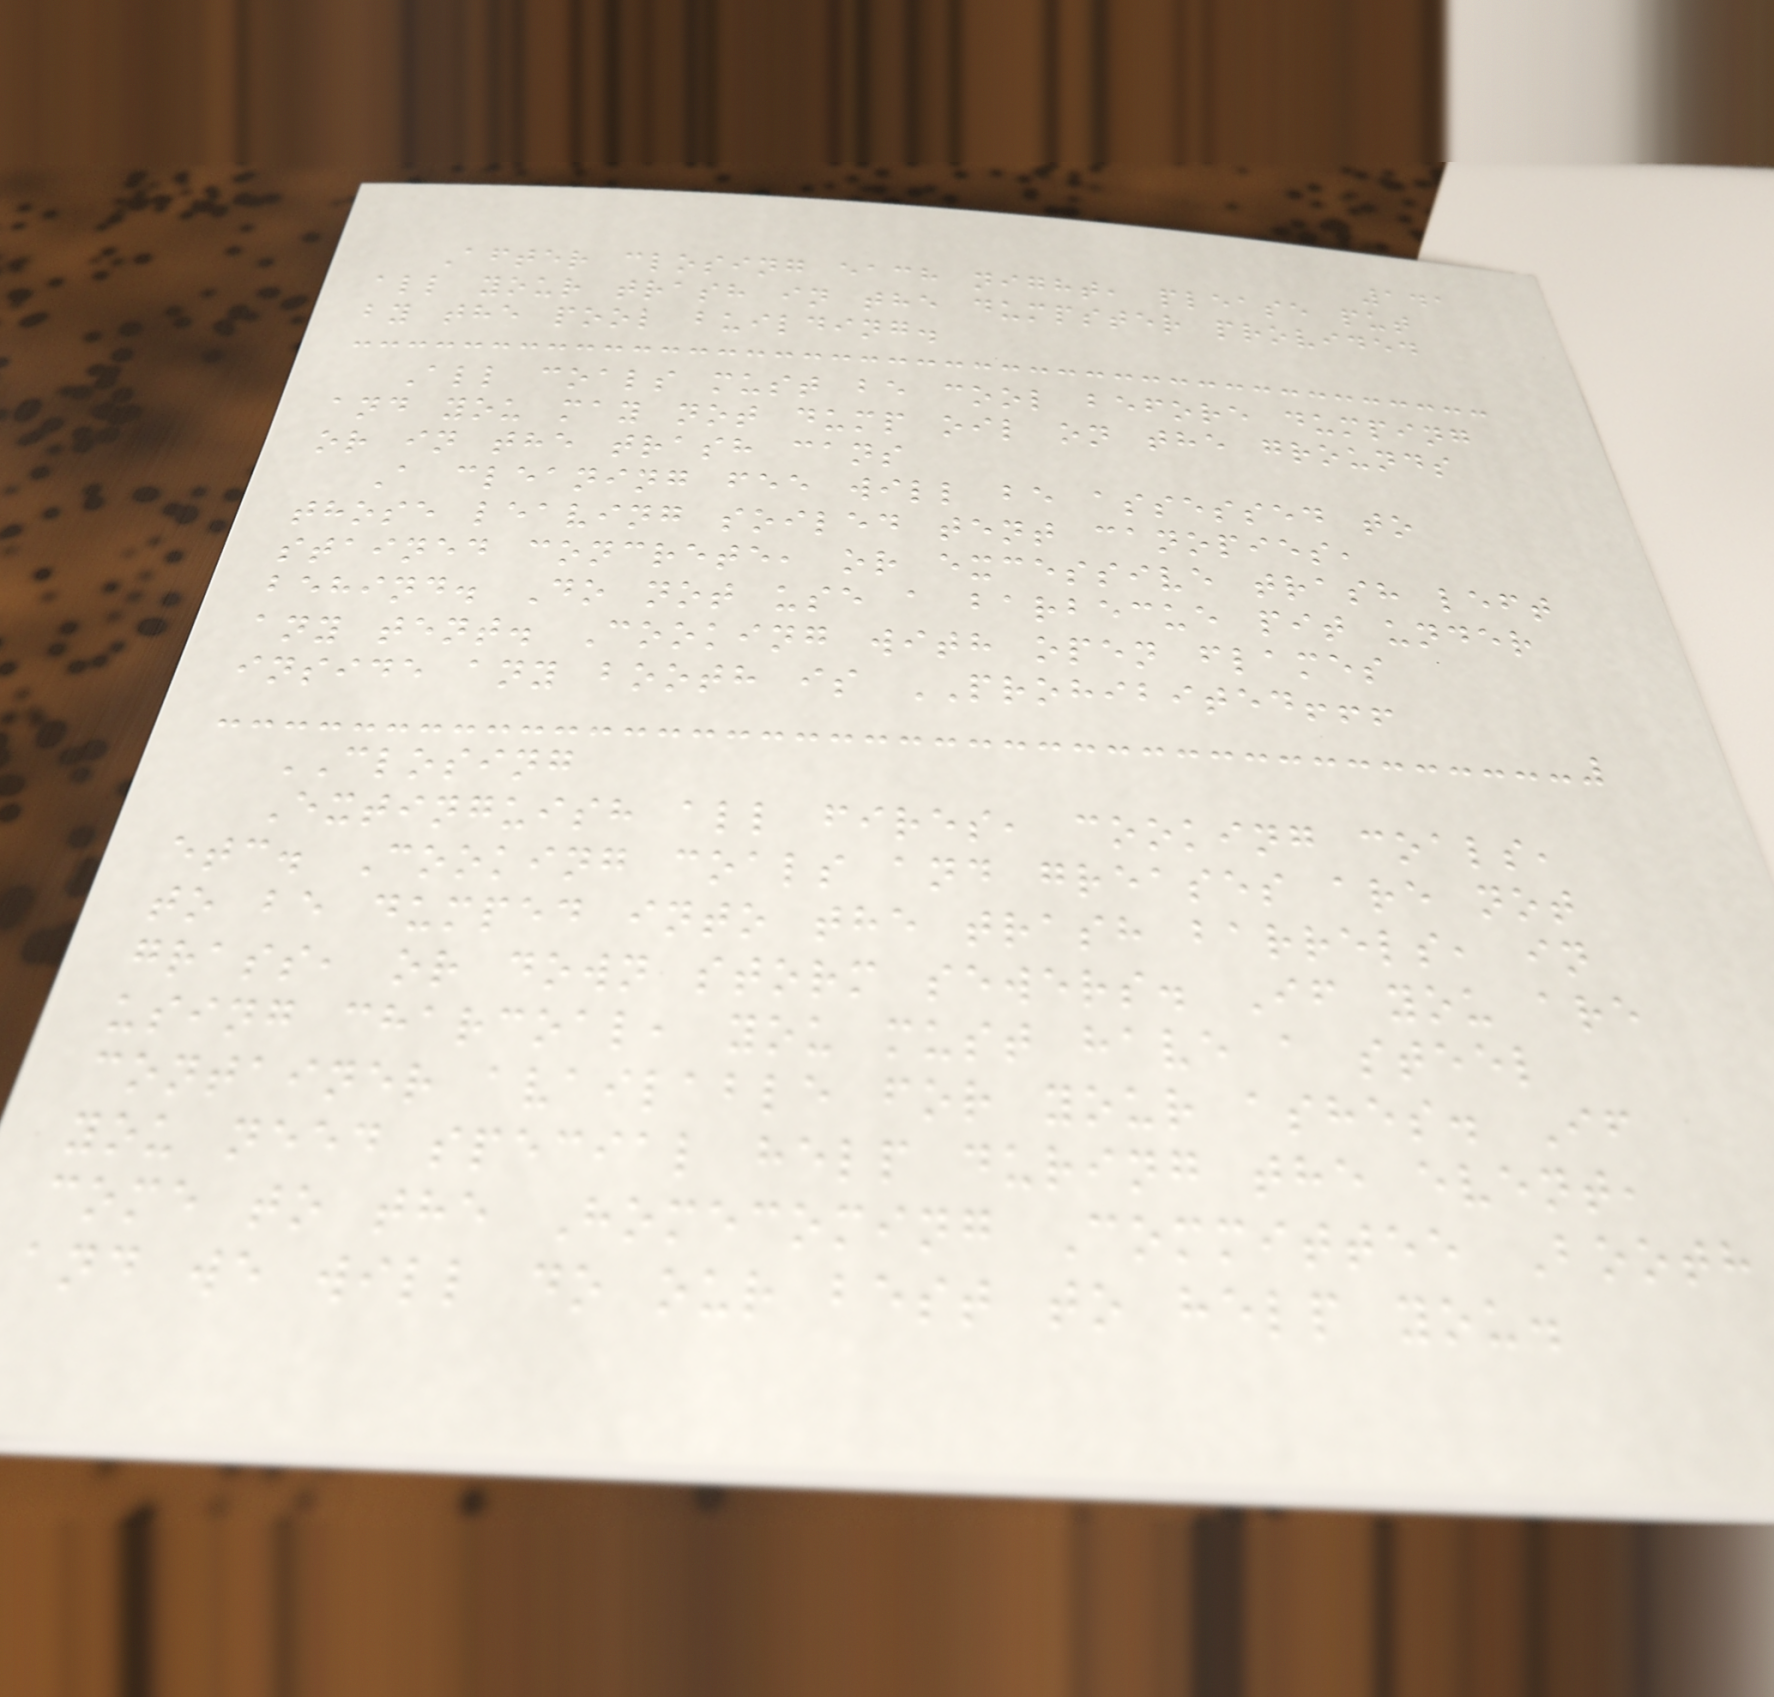141
After closing each night, please put
all your trash in the dumpster provided
by the pool building.
All coals must be cool before dumping
and you may not dump oil on the grounds
or in the trash cans
A cleaning fee will be assessed to
those leaving soiled tent canopies,
stained concrete, or excessive trash left
behind. Do not use a barbecue pit under
any tent. Cooking with open flames
inside any booth is PROHIBITED!!!
CLOSING
Extinguish all fires, cooking coals,
etc. Cooking coals and greases are not
to be dumped into the trash barrels, in
grass, or down storm sewers. If you are
using charcoal, you must have a steel
container available for your ashes. If
you need special help during the event,
come to the Homecoming Committee Booth
and we will do our best to help you.
